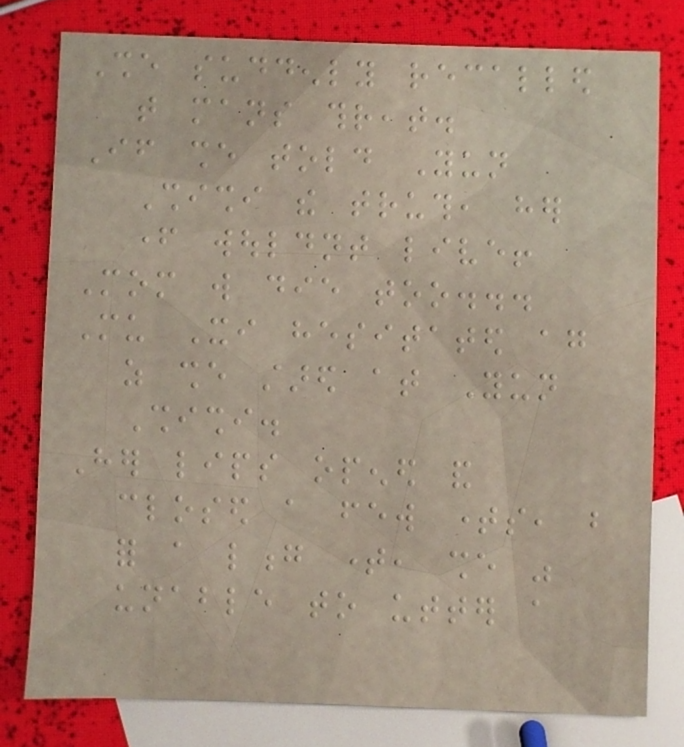She suddenly recalled
that mans threat.
If she told Yun
Shishi the truth, her
father wouldnt live!
Mom will die too...
Mu Xi hesitated again
as she stared at Yun
Shishi.
Her lips opened and
closed a few times, but
for a long time, she was
unable to utter a
